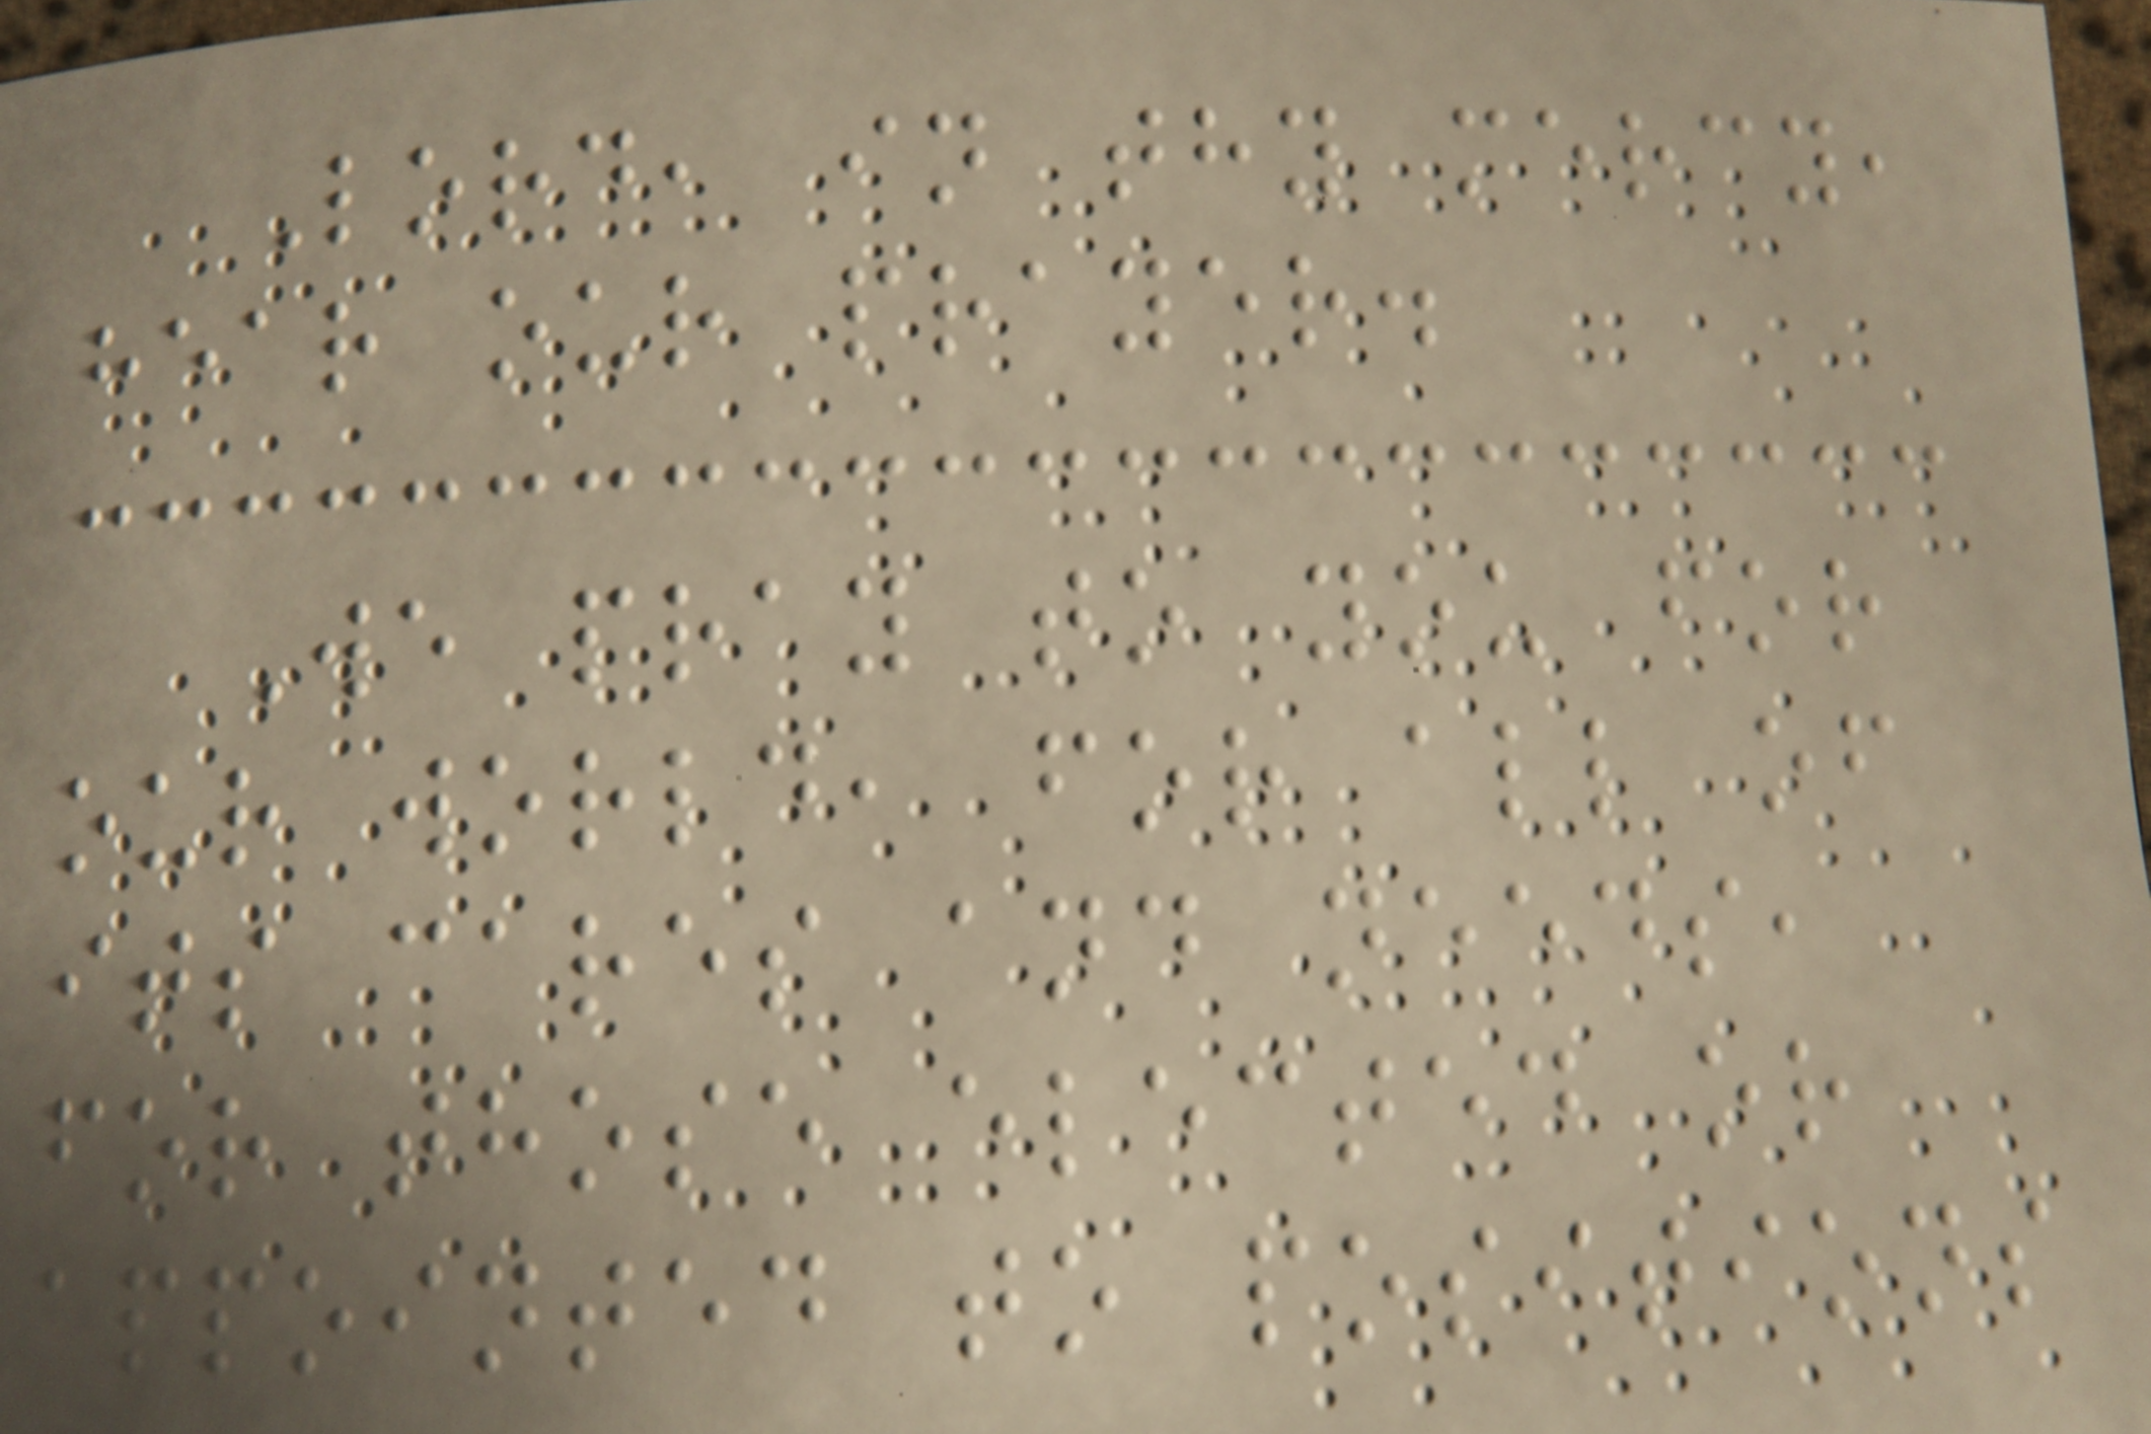Lord, in thy mercy,
hear our prayer.
We pray to you for
our world, for all of
its cares and needs,
for those elected or
appointed to positions
